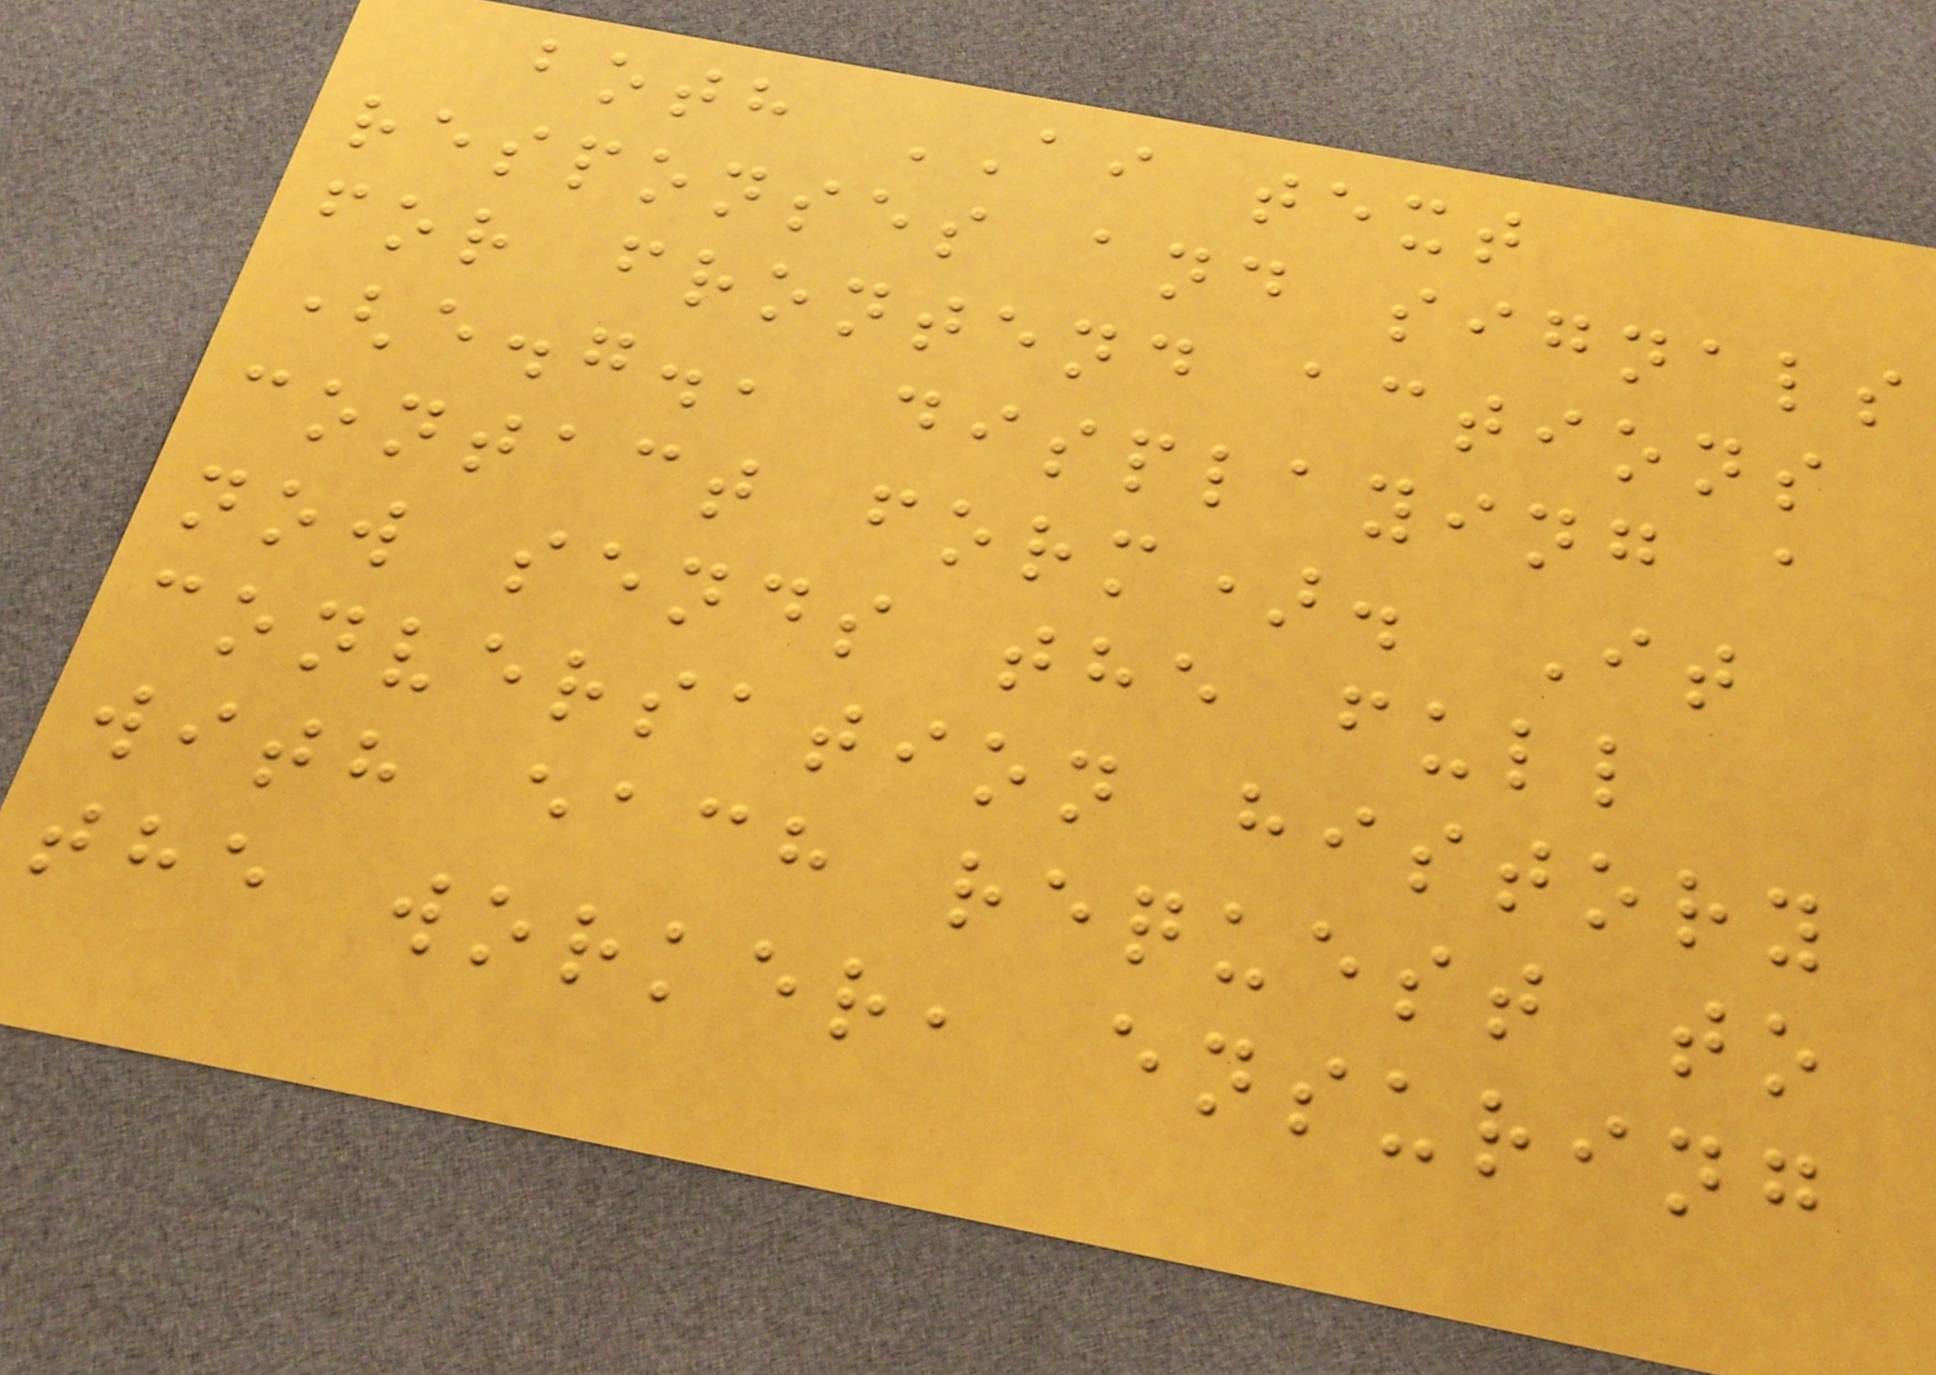both AI text
responses and signals
for frontend actions
(e.g., displaying a
contact form). It
now sends the full
conversation history
with each request to
the worker, ensuring
